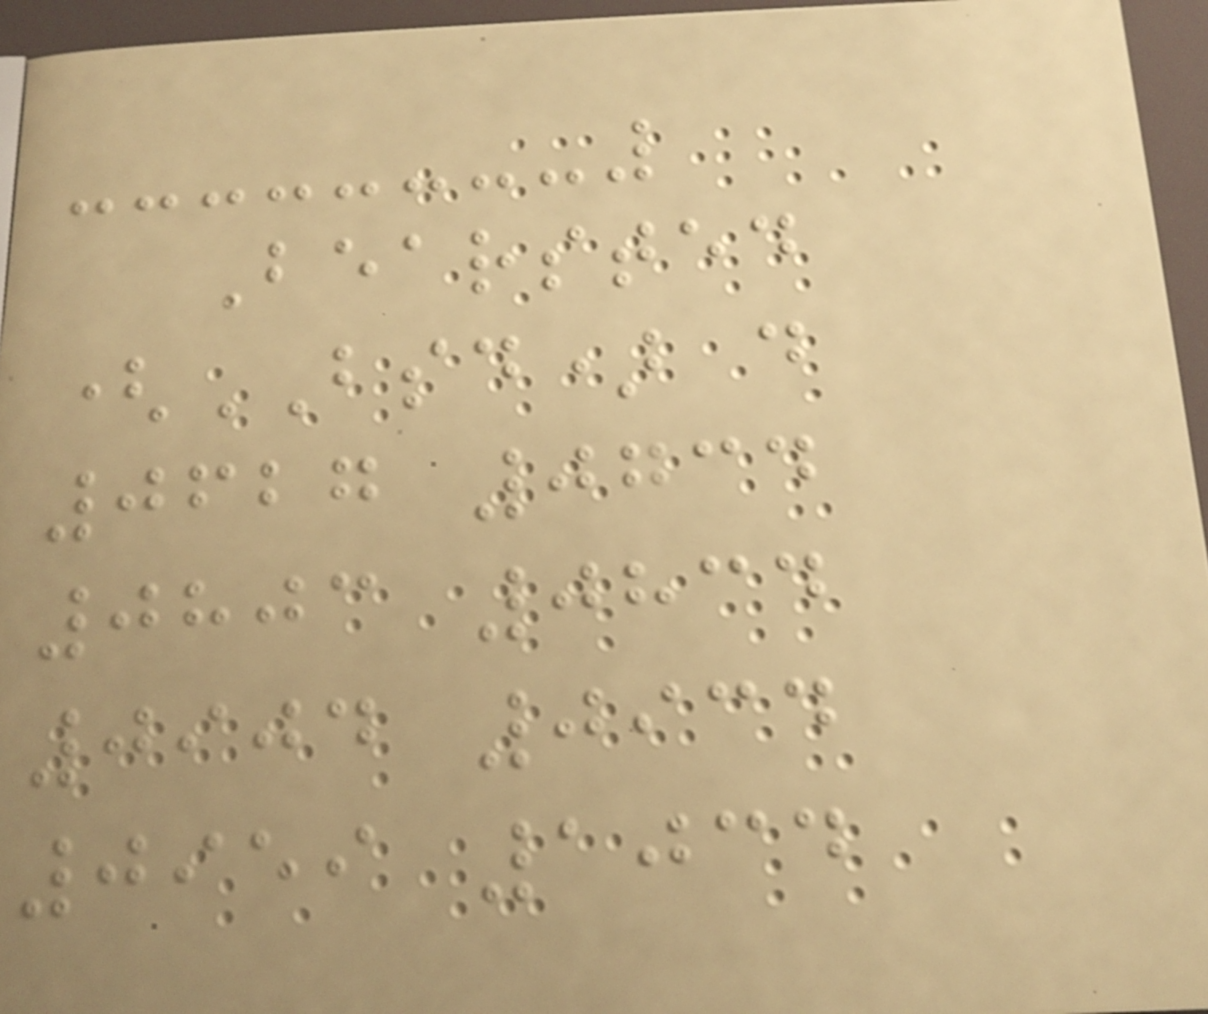Bearsted
(BSD) d
0627 0734
0803 0834
0904 0934
0959 1034
